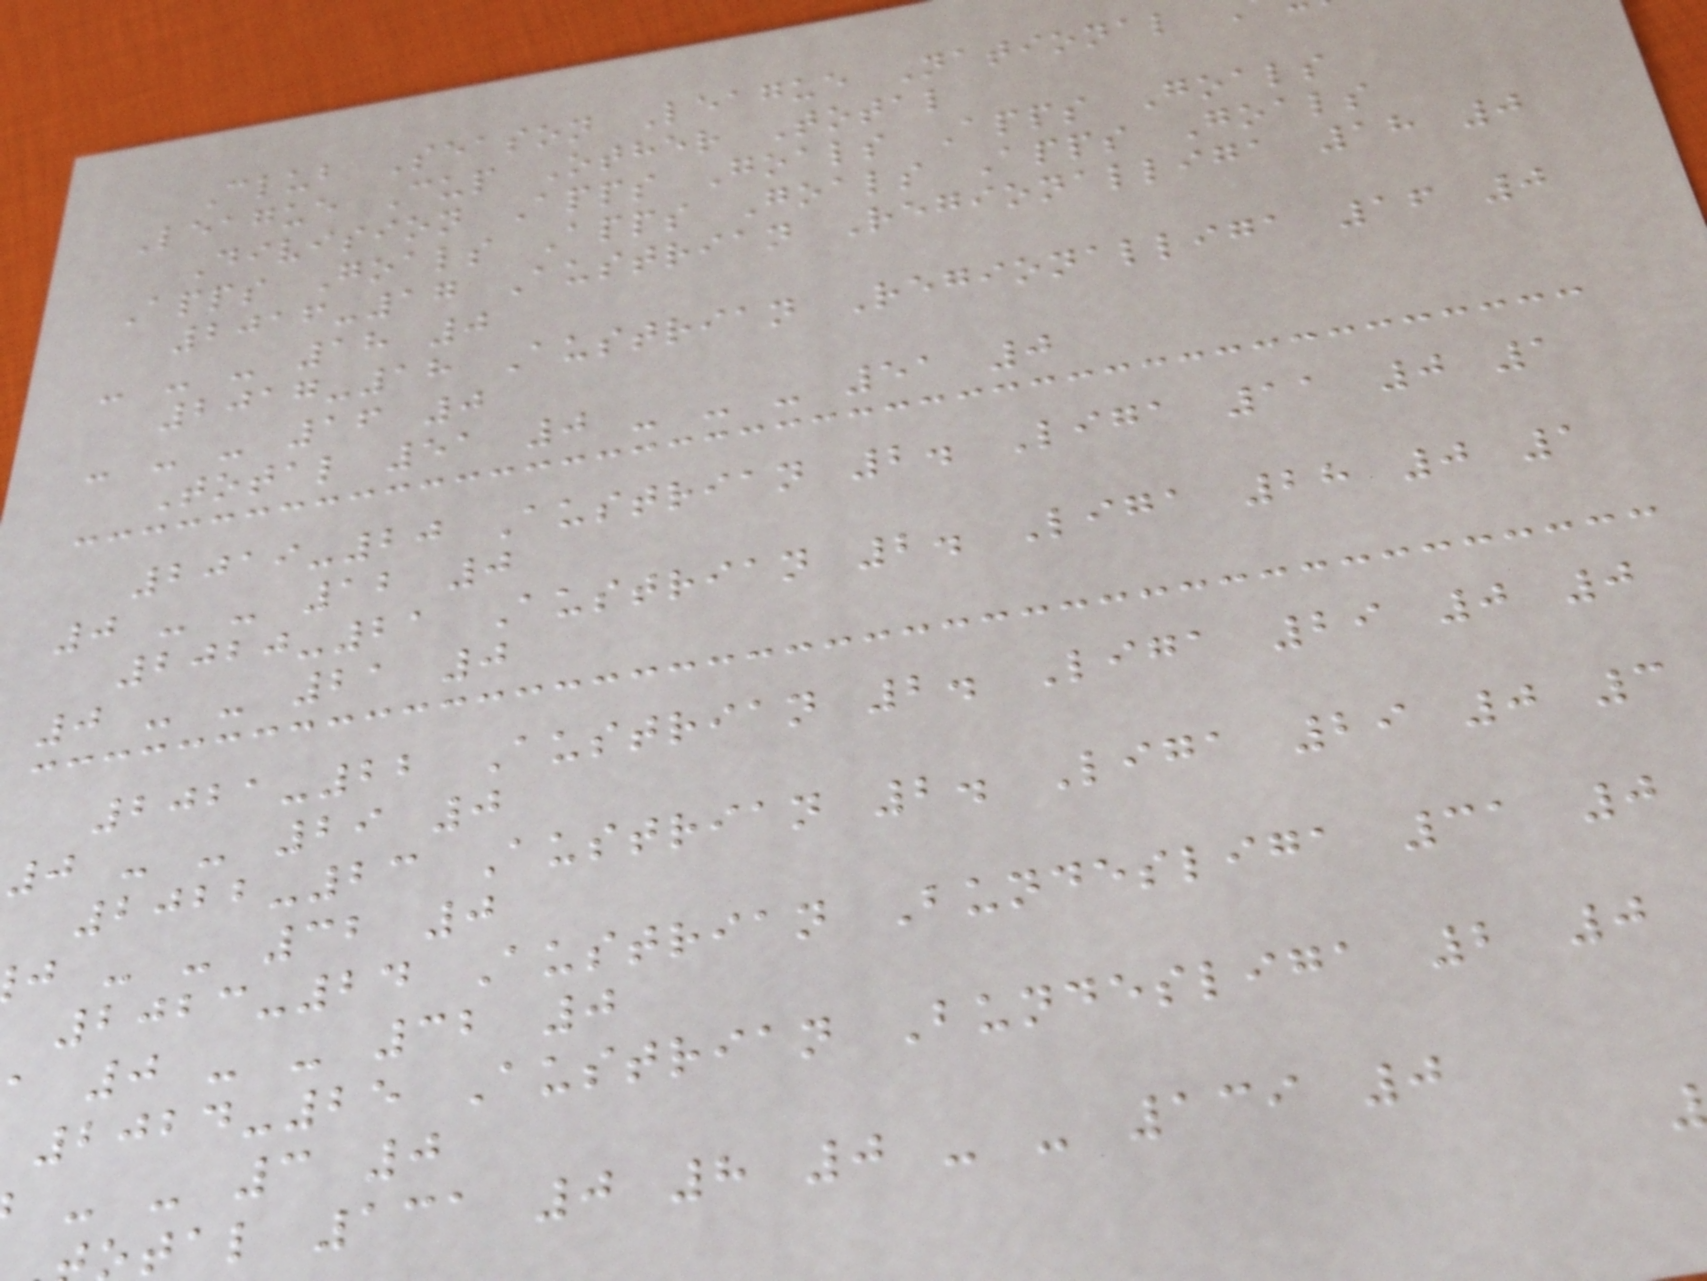Club Season League National
League Cup Other Total
Division Apps Goals Apps Goals
Apps Goals Apps Goals Apps Goals
2016-17 Austrian Regionalliga 18 0
- - - 18 0
2017-18 Austrian Regionalliga 16 0
- - - 16 0
Total 51 0 - - - 51 0
2019-20 Austrian 2. Liga 11 0 1
0 - - 12 0
2020-21 Austrian 2. Liga 28 0 1
0 - - 21 0
2021-22 Austrian 2. Liga 29 0 0
0 - - 29 0
2022-23 Austrian 2. Liga 29 0 3
j - - 32 0
2023-24 Austrian Bundesliga 31 0
a 0 - - 32 0
2024-25 Austrian Bundesliga 2 0
- - 3 0
tal 131 0 8 0 - - 139 0
